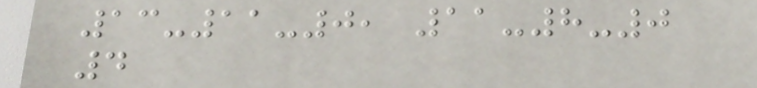13-11-0, 11-8-0
4
